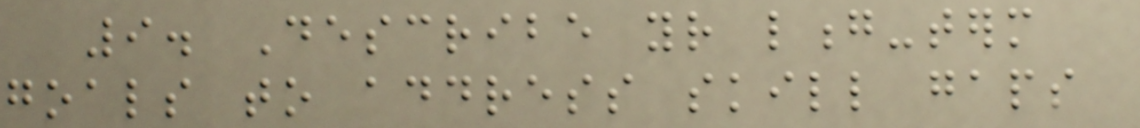9. Describe your long-term
goals to address skill gaps
